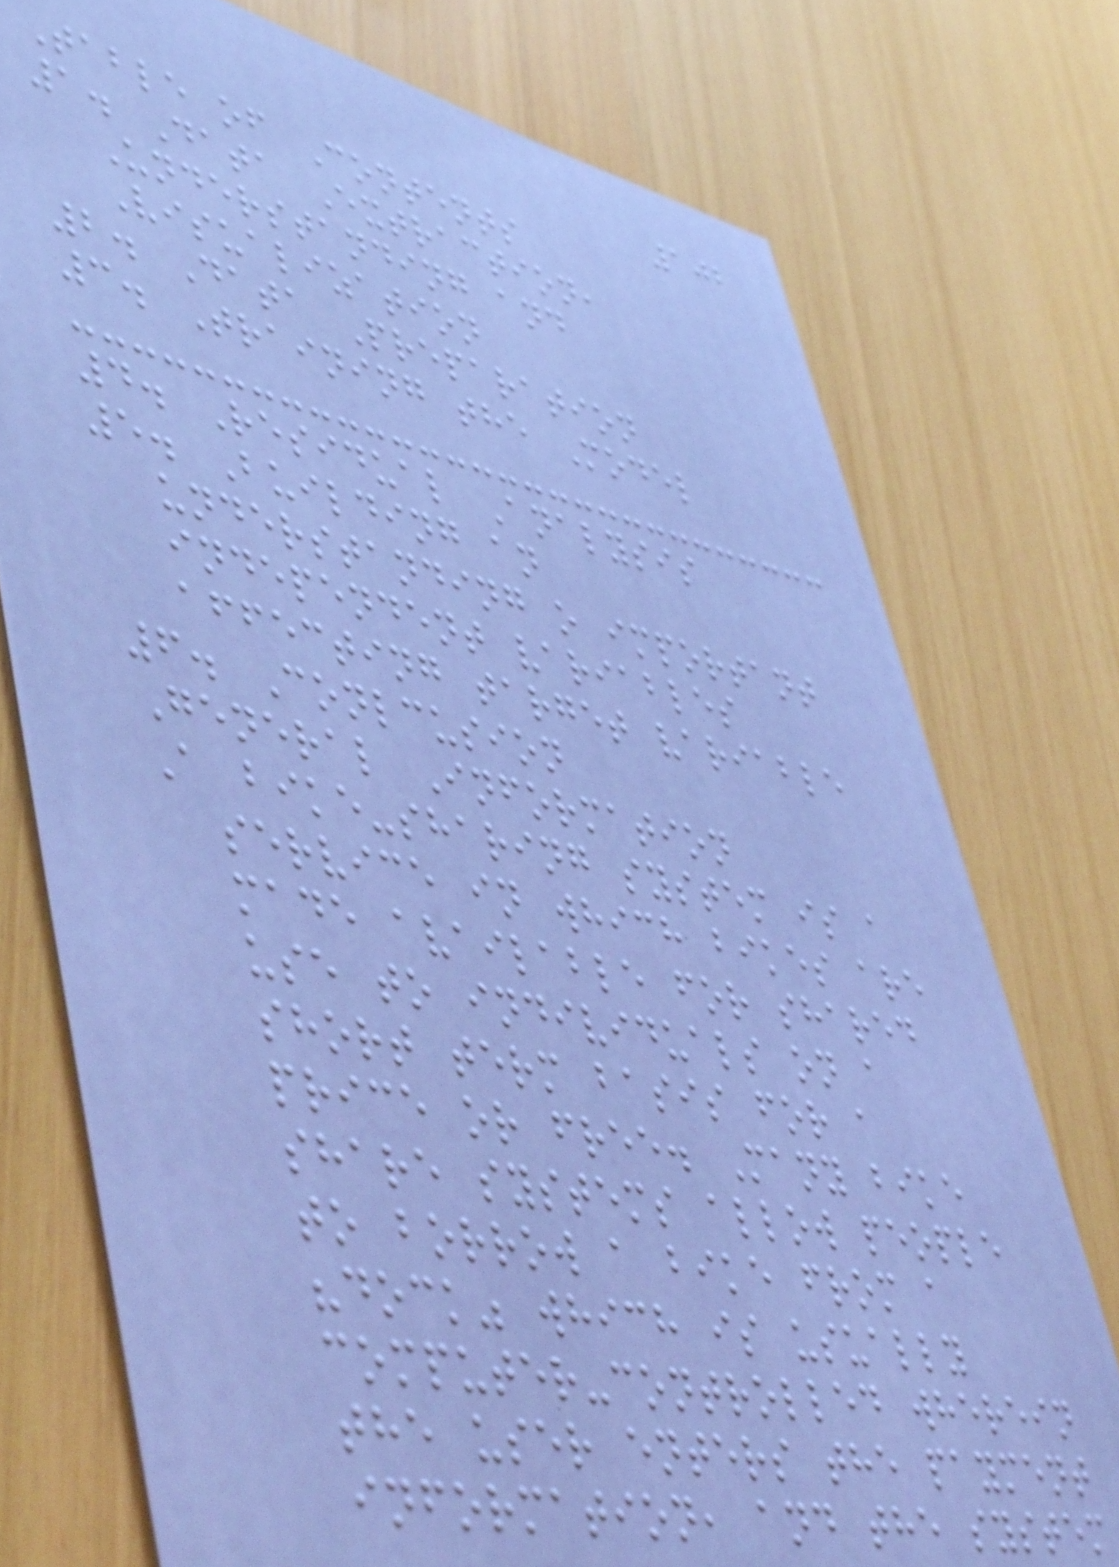102
Table of Contents
1. Data Extraction,
Understanding and
Visualization
2. Data Preparation
3. Training the Model
4. Residual Analysis
5. Building an
understanding o important
independent variables
affecting target variable
6. Conlcusion
General Information
A bike-sharing system is a
service in which bikes are
made available for shared
use to individuals on a
short term basis for a
price or free. Many bike
share systems allow people
to borrow a bike from a
"dock" which is usually
computer-controlled wherein
the user enters the payment
information, and the system
